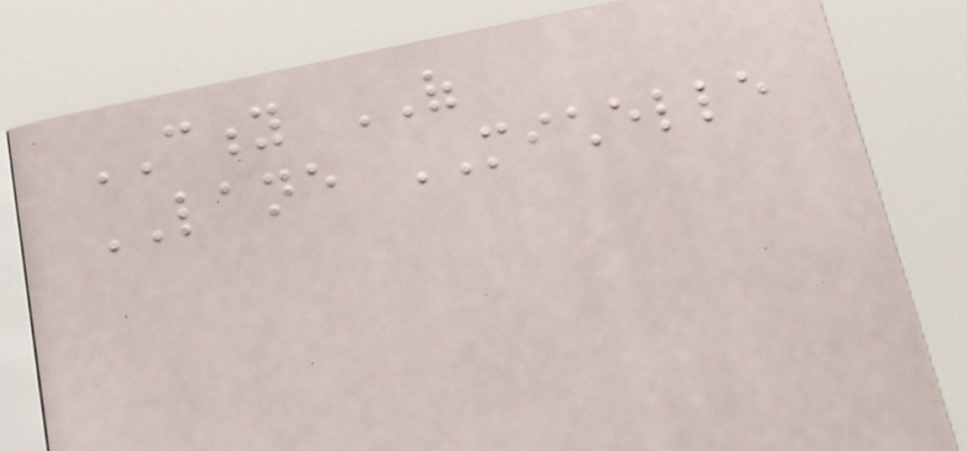CITY OF
LANE MICHELLE
